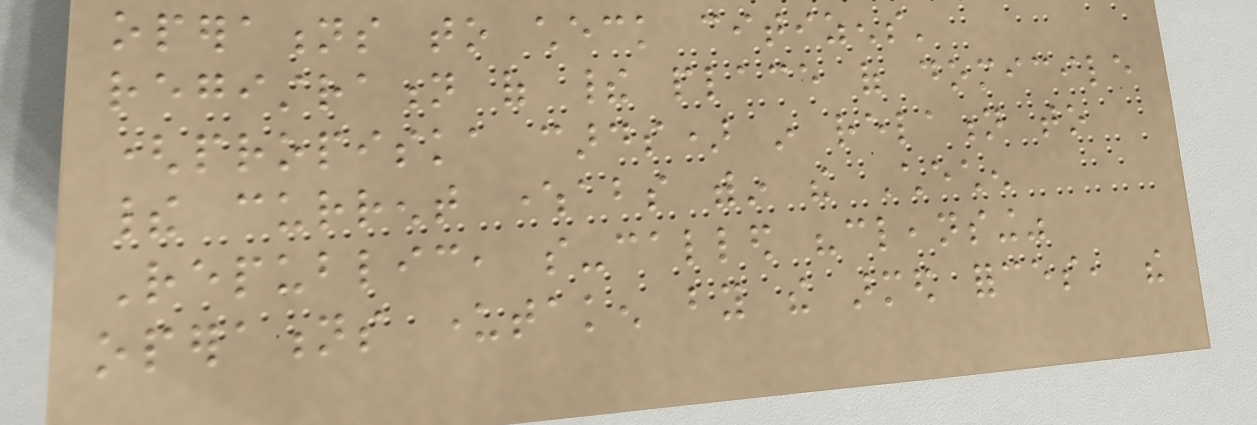operations to check citizens'
registration of their place of domicile
(propiska cards) in relation to
their current whereabouts within the Chechen
Republic, so-called "cleansing"
operations undertaken by the armed forces, the
